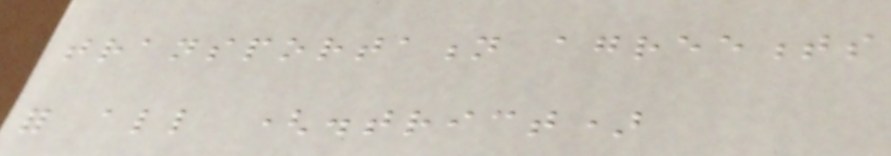transportation agreements
for all (district)
